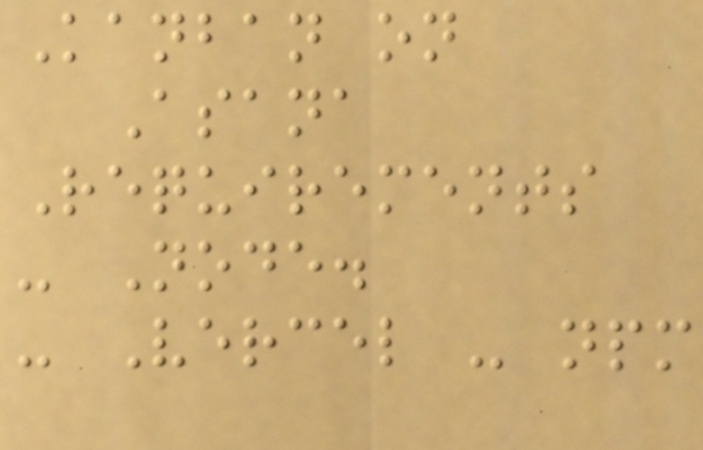Kanban on
Asana
Requirements
- Node.
- Vercel - npm
